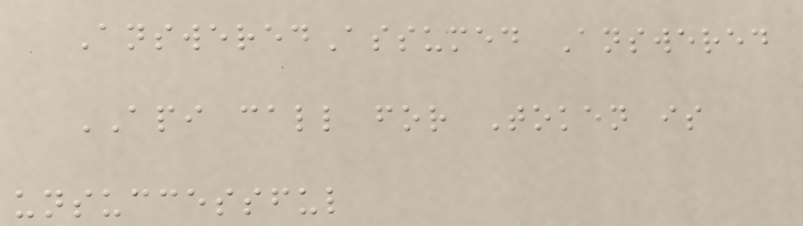AnsweredAssumed Answered
API call for Token is
unsuccessful
